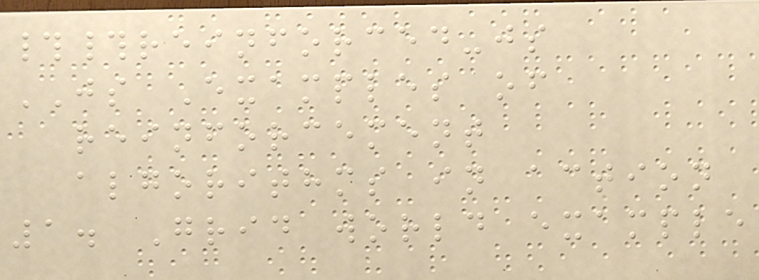##reinforced-js
JS Examples of
reinforcement
algorithms in action
1. Grid world example
